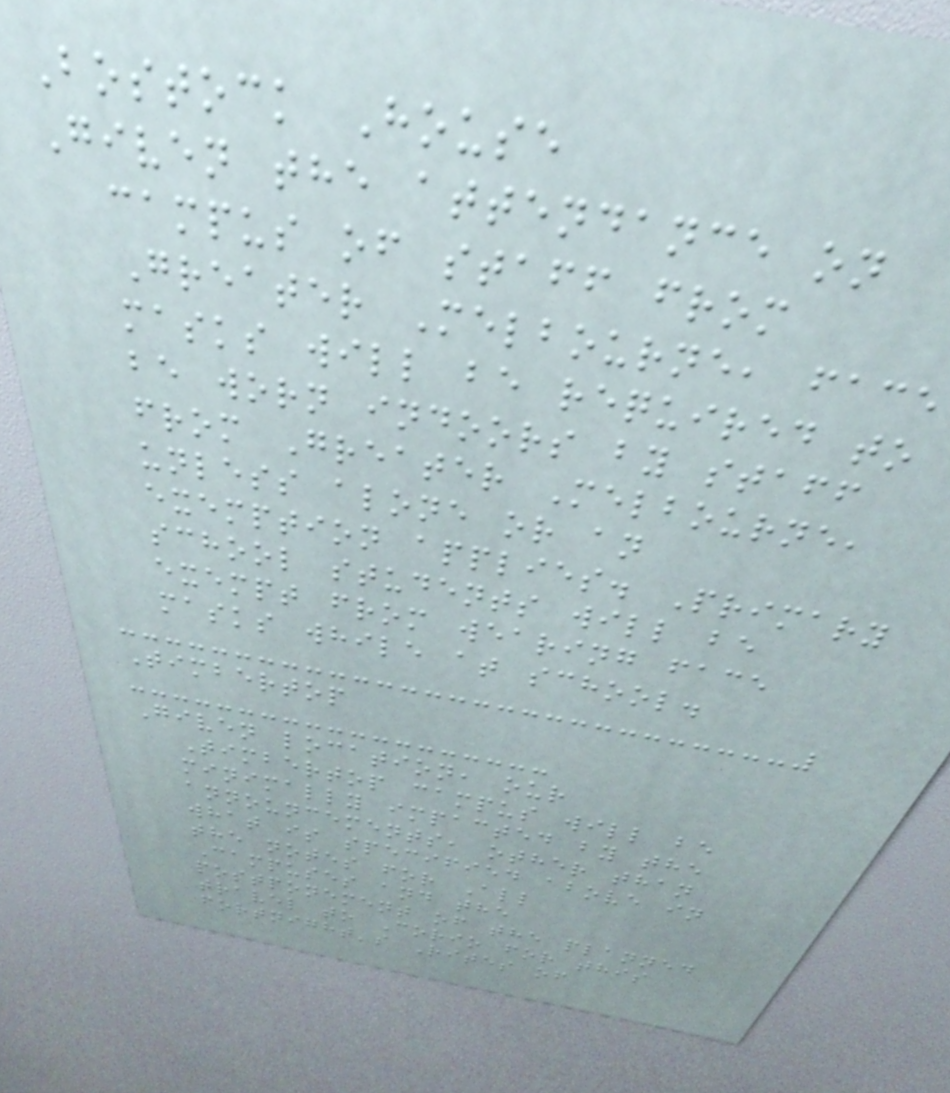Bostock House
Given the attendance on
campus of staff from
Greater Melbourne, face
masks will be required to
be worn indoors by staff
from Greater Melbourne,
unless alone or an
exemption applies. Primary
school students will be
exempt from wearing face
masks while at school.
Timbertop
Given location, our
Timbertop campus will be
minimally impacted by the
announcements, other than
what is specified above in
the notes for All
Campuses and the
postponement of the planned
travel to Corio for this
fortnight's Rites of
